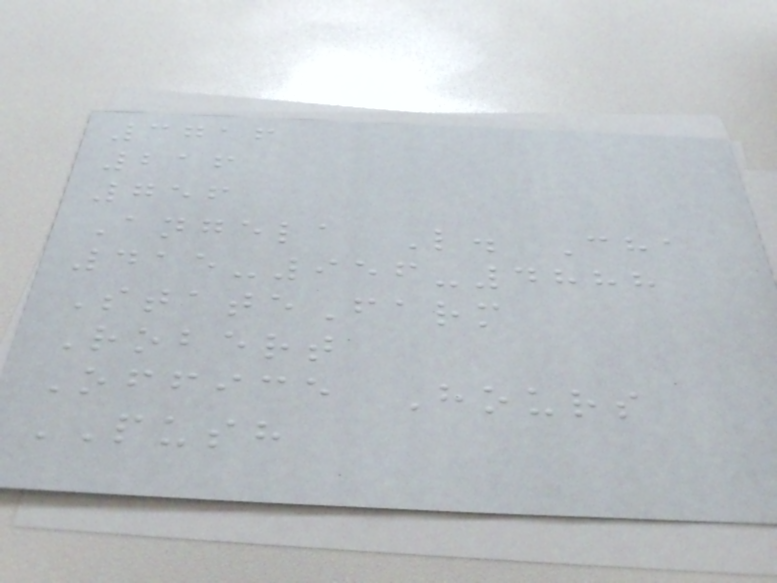3716
216
756
Angela L. Cha
415-956-4888
StateFarm
Robert
Office Hours
PUSH
